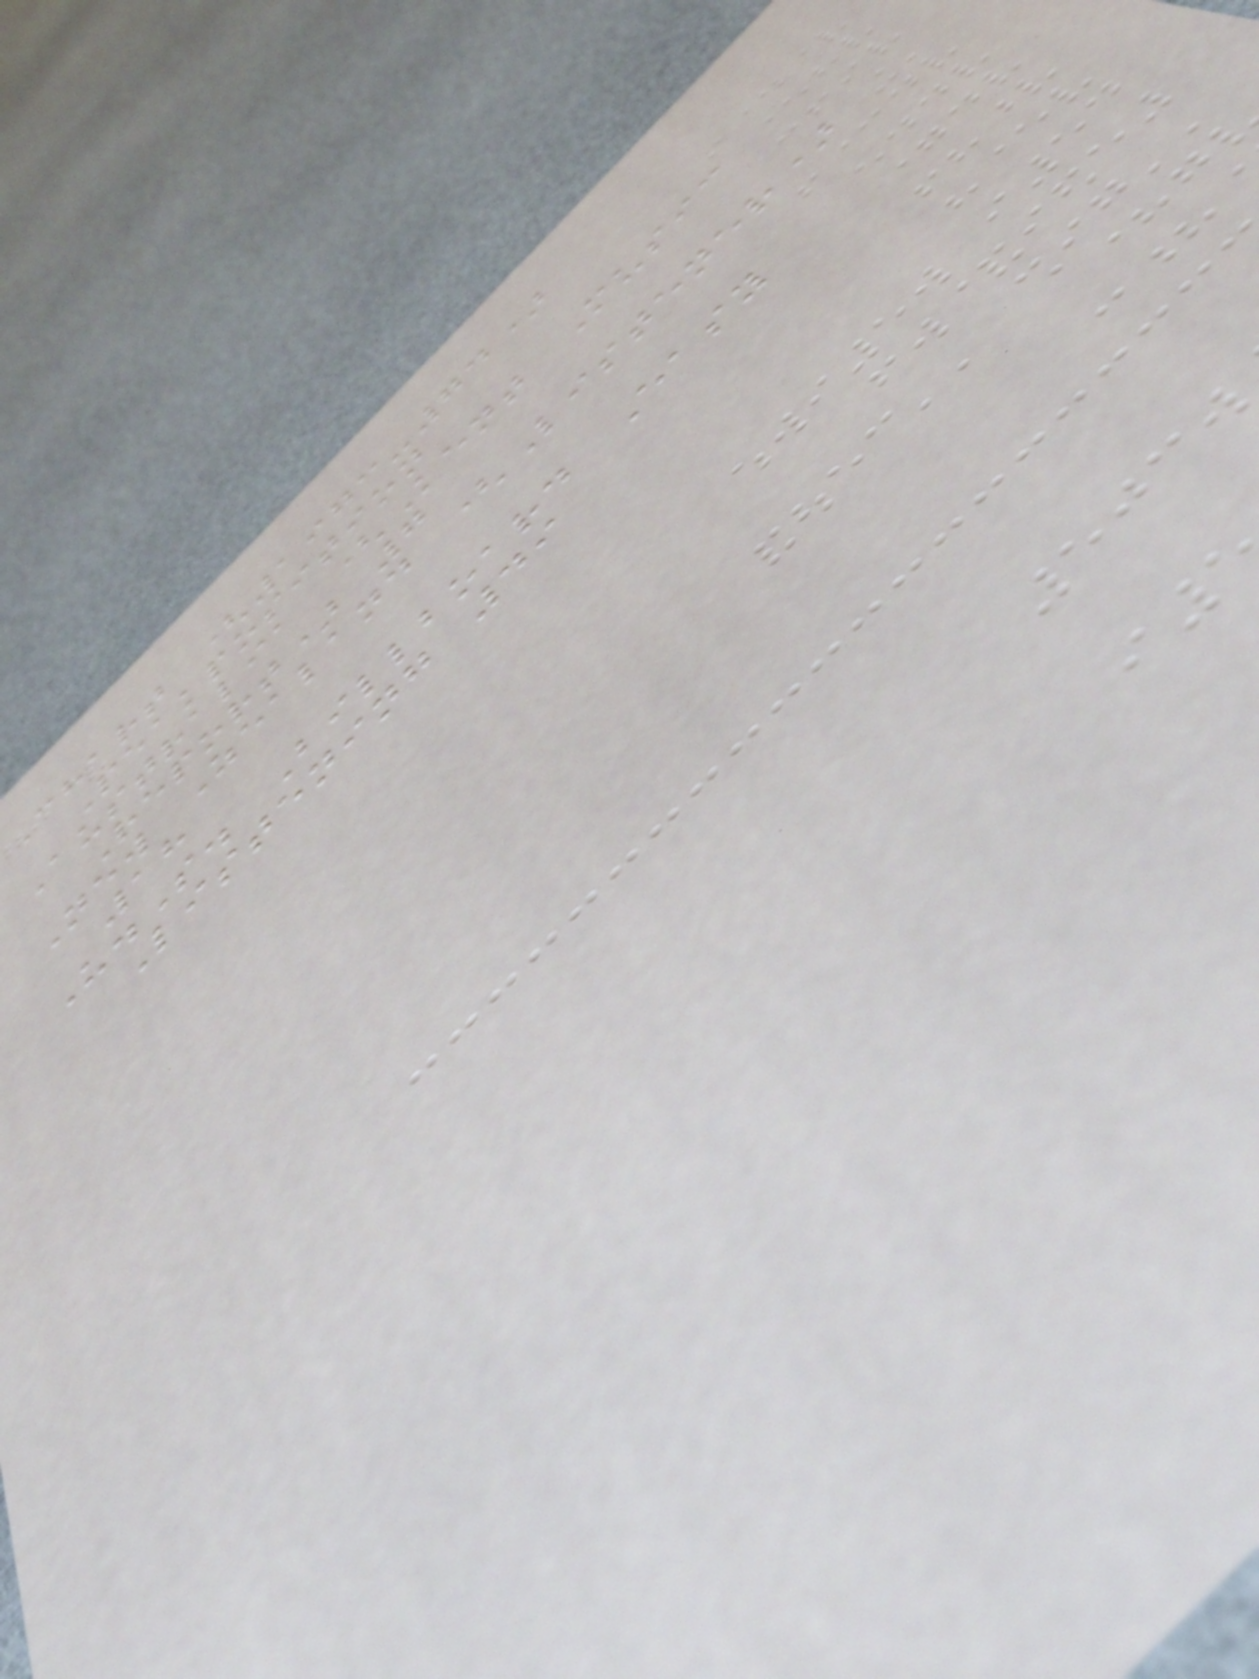Chart (1973-74)
Peakposition
Australia (Kent Music
Report) 7
New Zealand (Listener)
18
U.S. Billboard Easy
Listening 49
